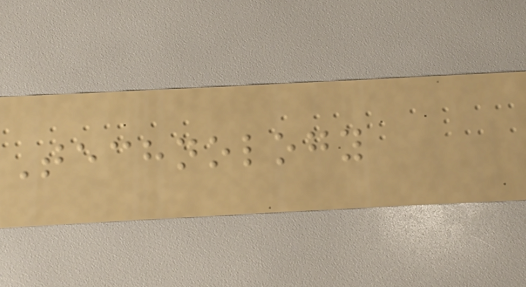Technology
